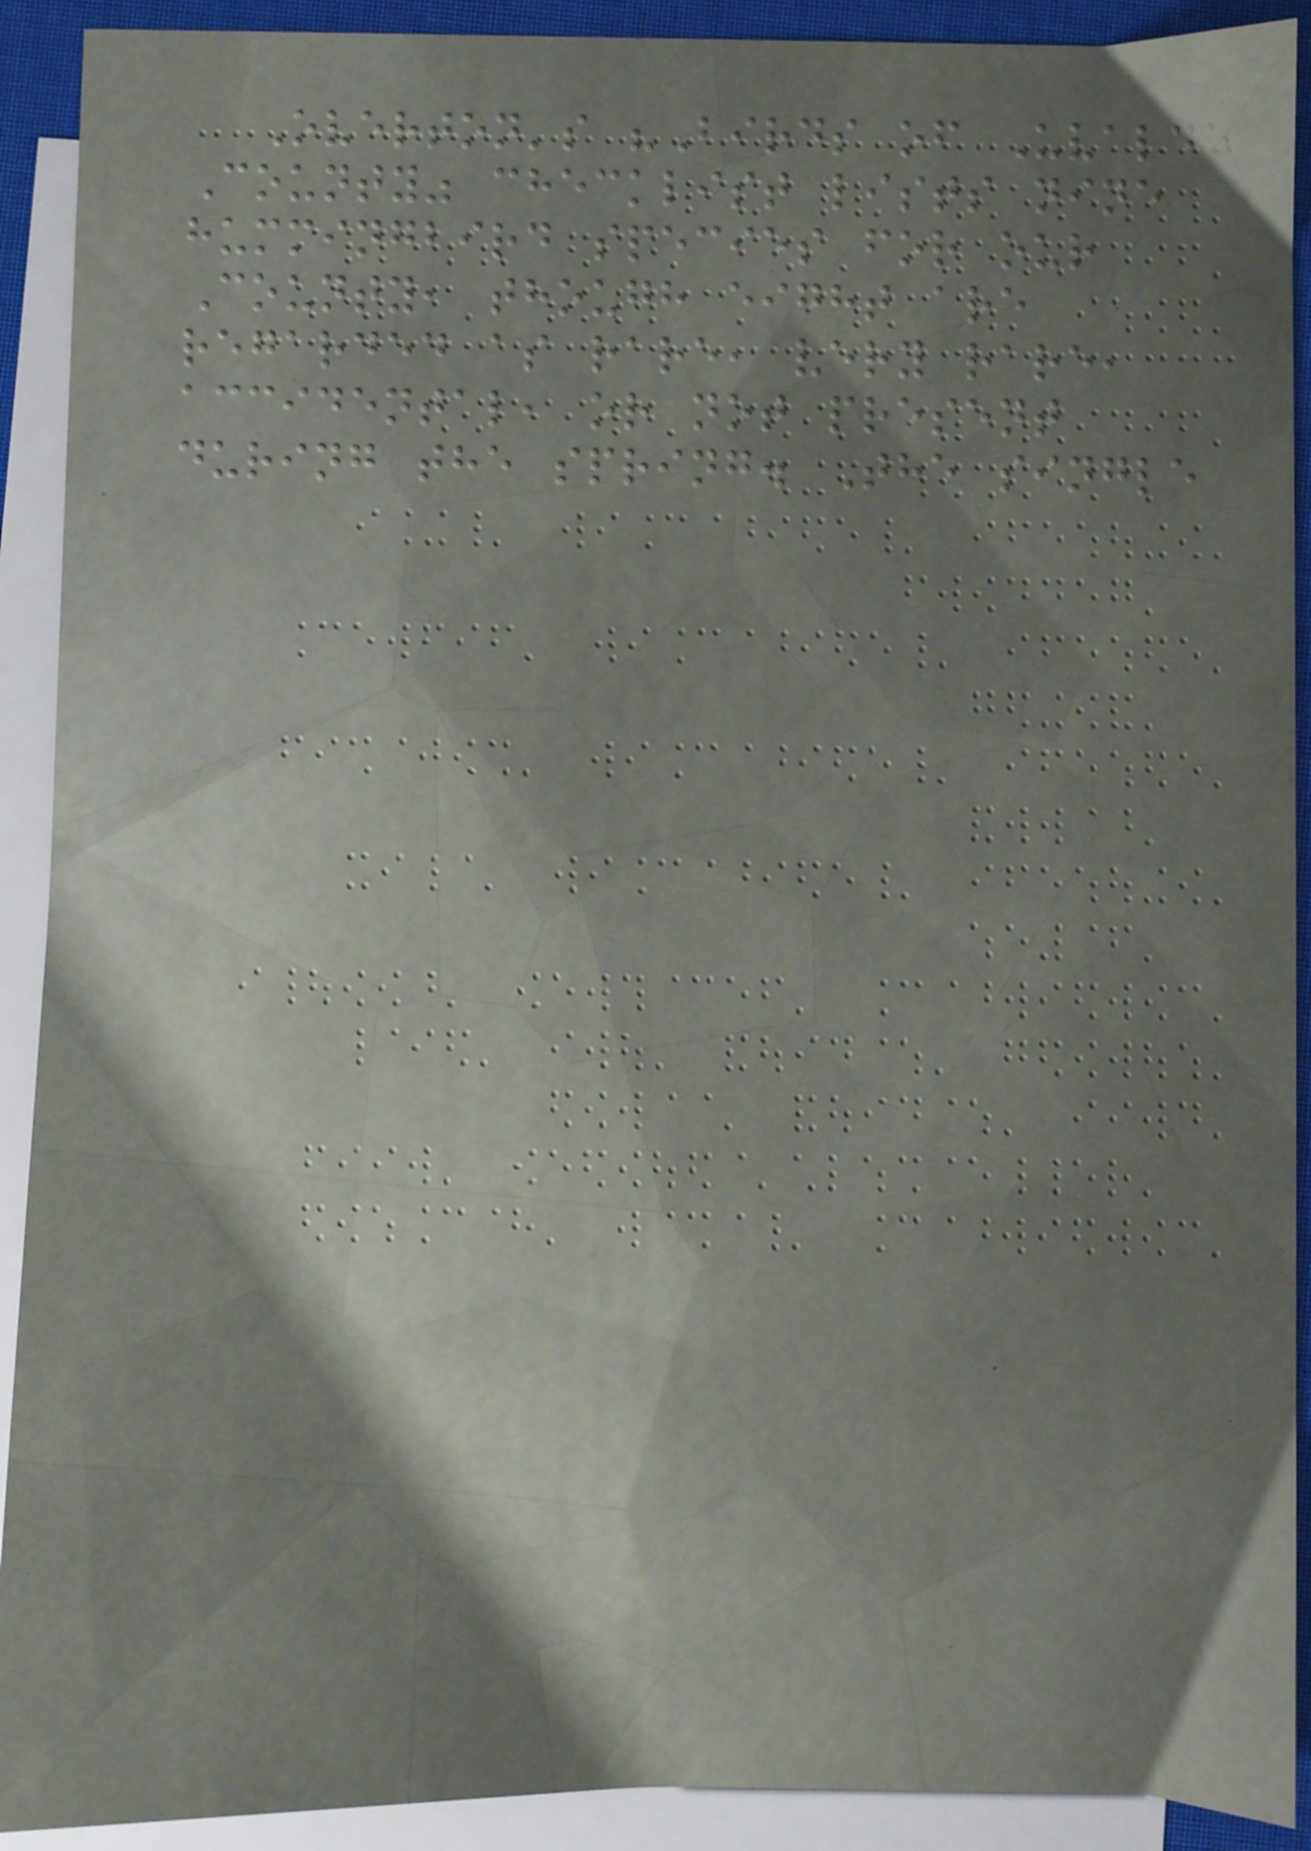Overton's "Birds of Uvalde
County" checklist lists nine
hummingbird species for our
County, though eight are
regarded as rare, very rare,
accidental, or not present
during the spring. The single
